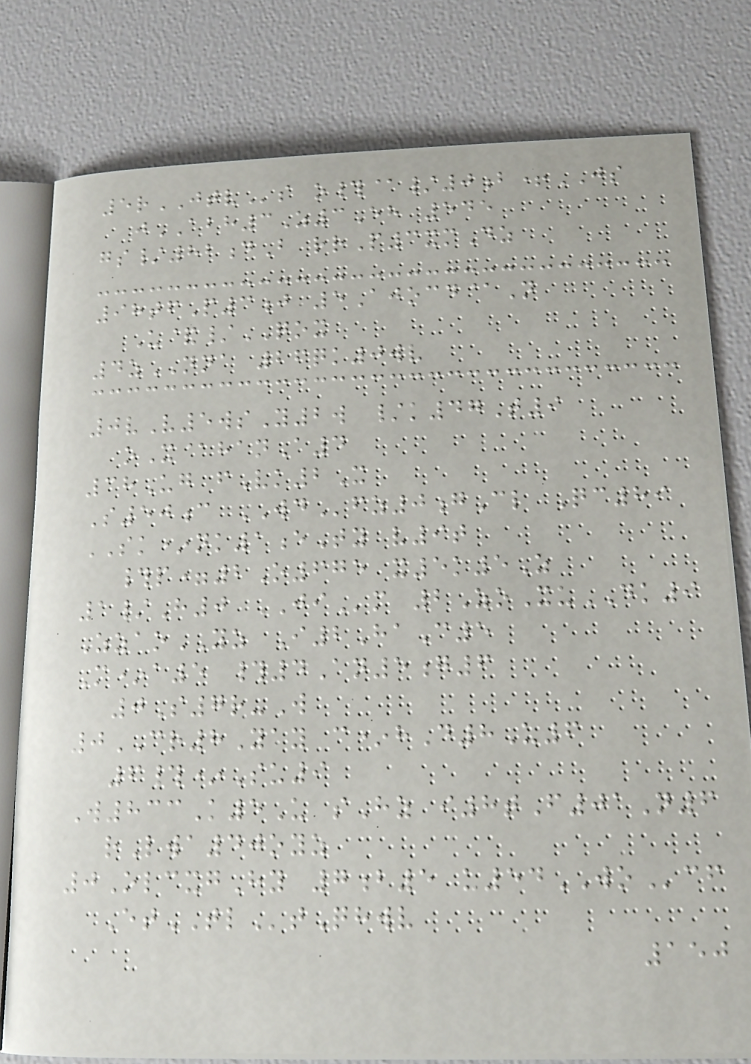5rJTVs o#@/0b+JS
jABH3Z3Eh 545
gs/82dB rrP3xmDz
98tfP3j 5Ajocd@N
U&/QOX
4zNNA 26qk0wv
0vV5wsY2w /k47T9
oX@hanA4
38Ug fVk2X
S50c WDfz0gCl Qc89
SK*nk1eTy v9t
#p=2O675 x5k5Z
1/H0 JIm 2ZoXuDK9
ZzaoYZ I2HaC5
M*a5 #4An5g6
0S7r-W
0CR8Yay c*hD8U6
6#*Su9
W833K5U sHz i8tF01N6
rLwa40oyz
0OlcxgHy 7b5 u54WOcf
EtTLtQhwv
150
